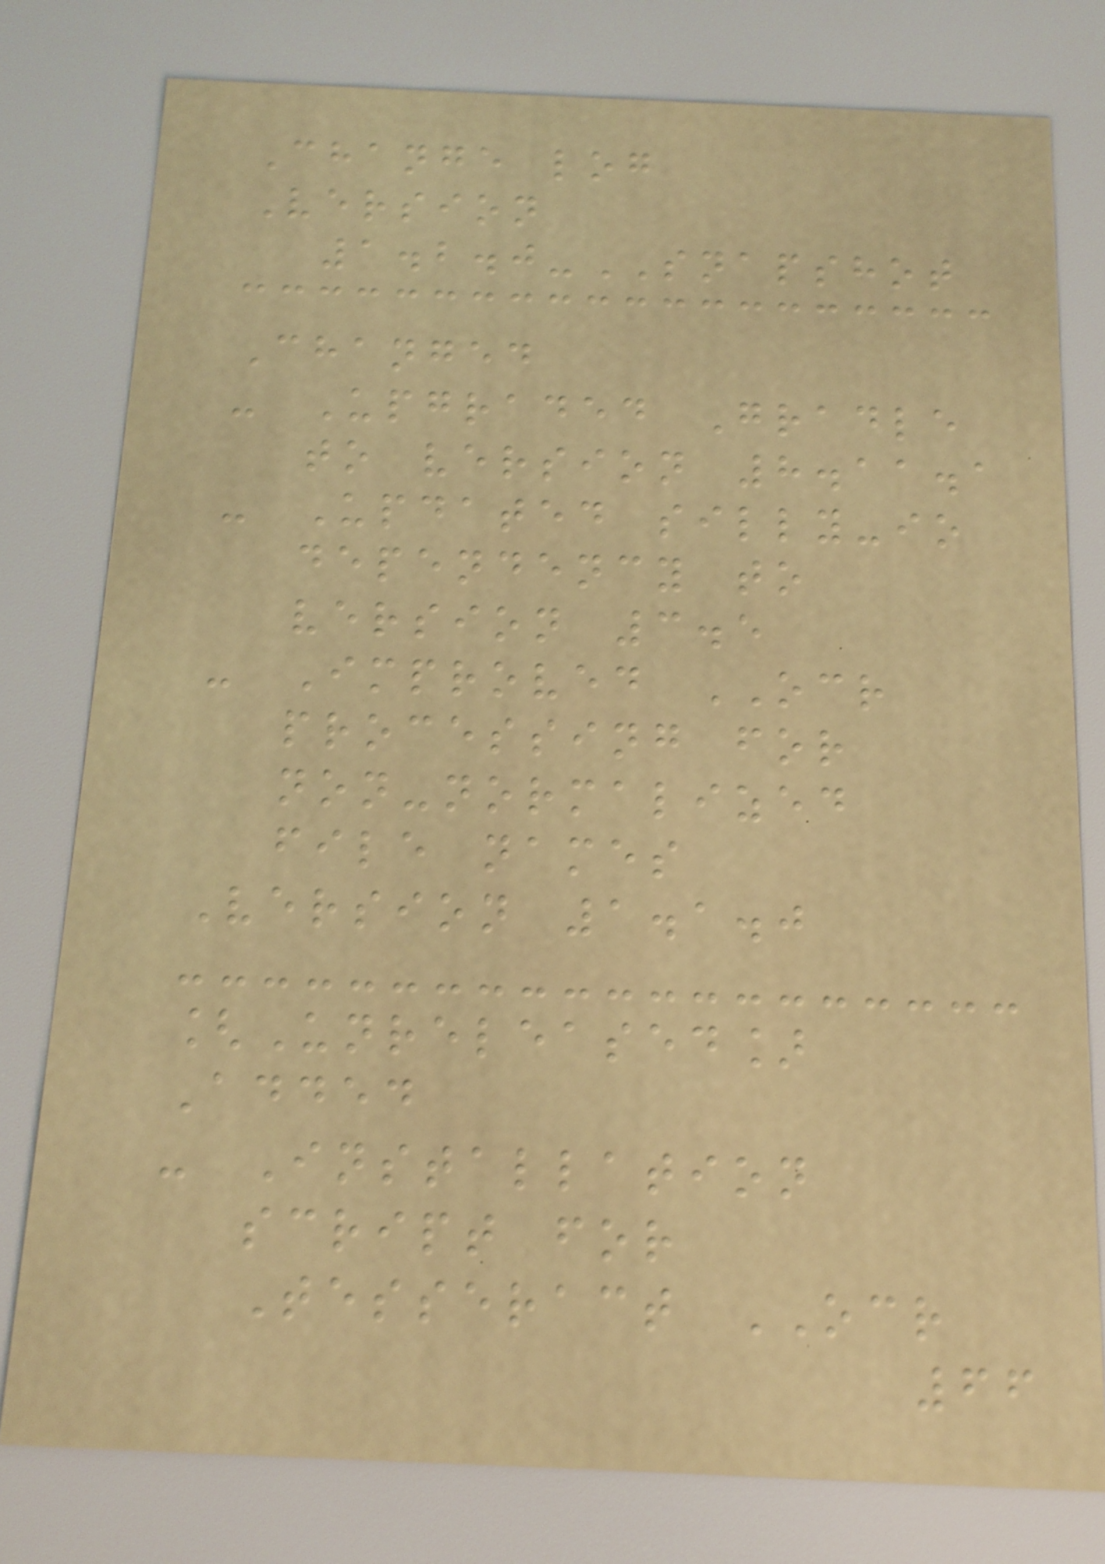Change log
Version
1.2.0-SNAPSHOT
Changed
- Upgraded Gradle
to version 8.11.1
- Updated silly-io
dependency to
version 3.5
- Improved OCR
processing for
non-normalized
file names
Version 1.1.0
[Unreleased]
Added
- Installation
script for
Tesseract OCR
66
